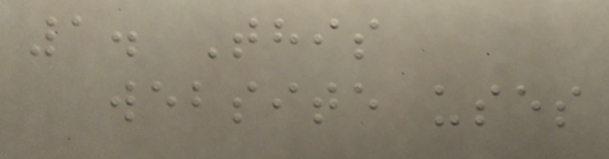1. This
website uses
